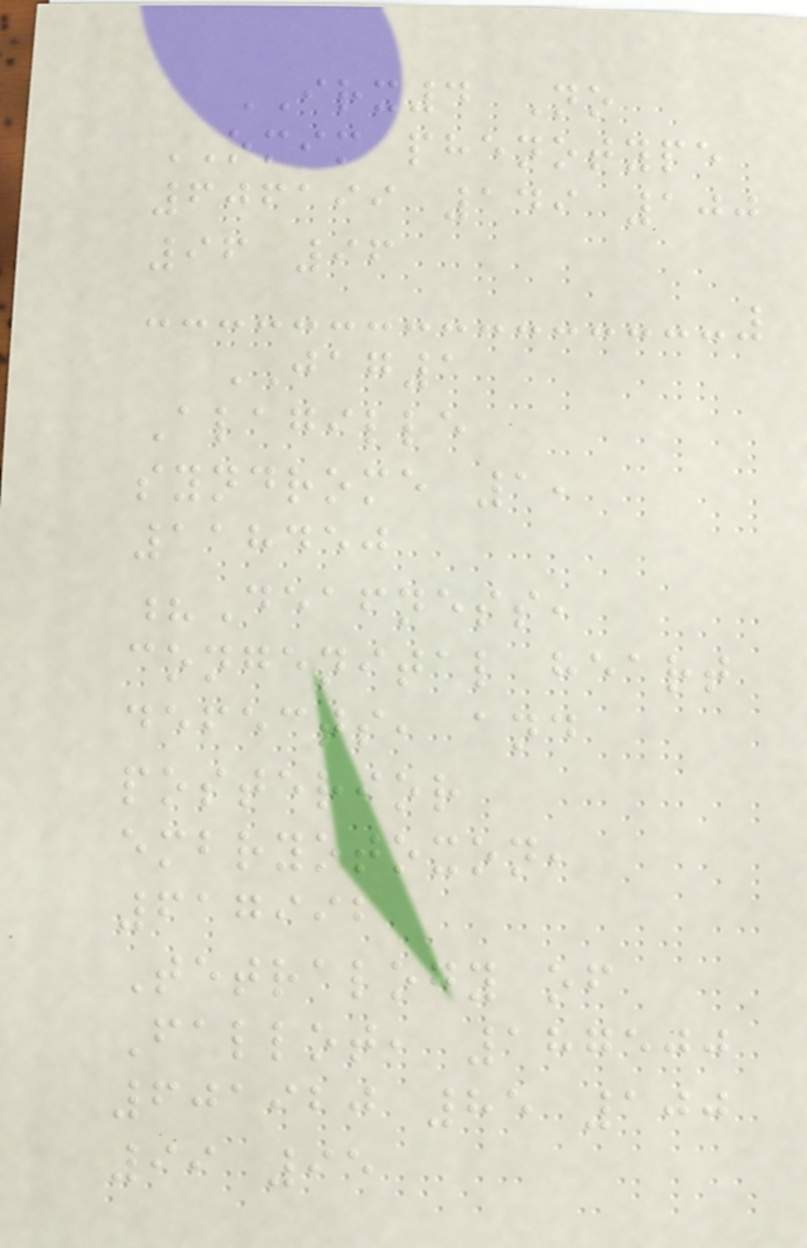IRX4 No
OMIM phenotype
606199 149 100
96 96
JAG1
Alagille
syndrome 1,
118450
?Deafness,
congenital heart
defects, and
posterior
embryotoxon,
617992
Tetralogy of
Fallot, 187500
601920 85 100
99 95
